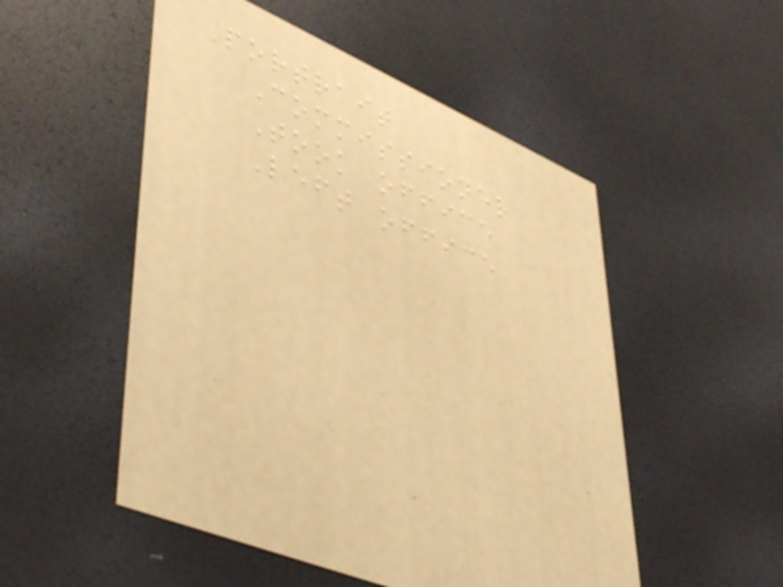Portrait
Commissioner
Took office
Left office
